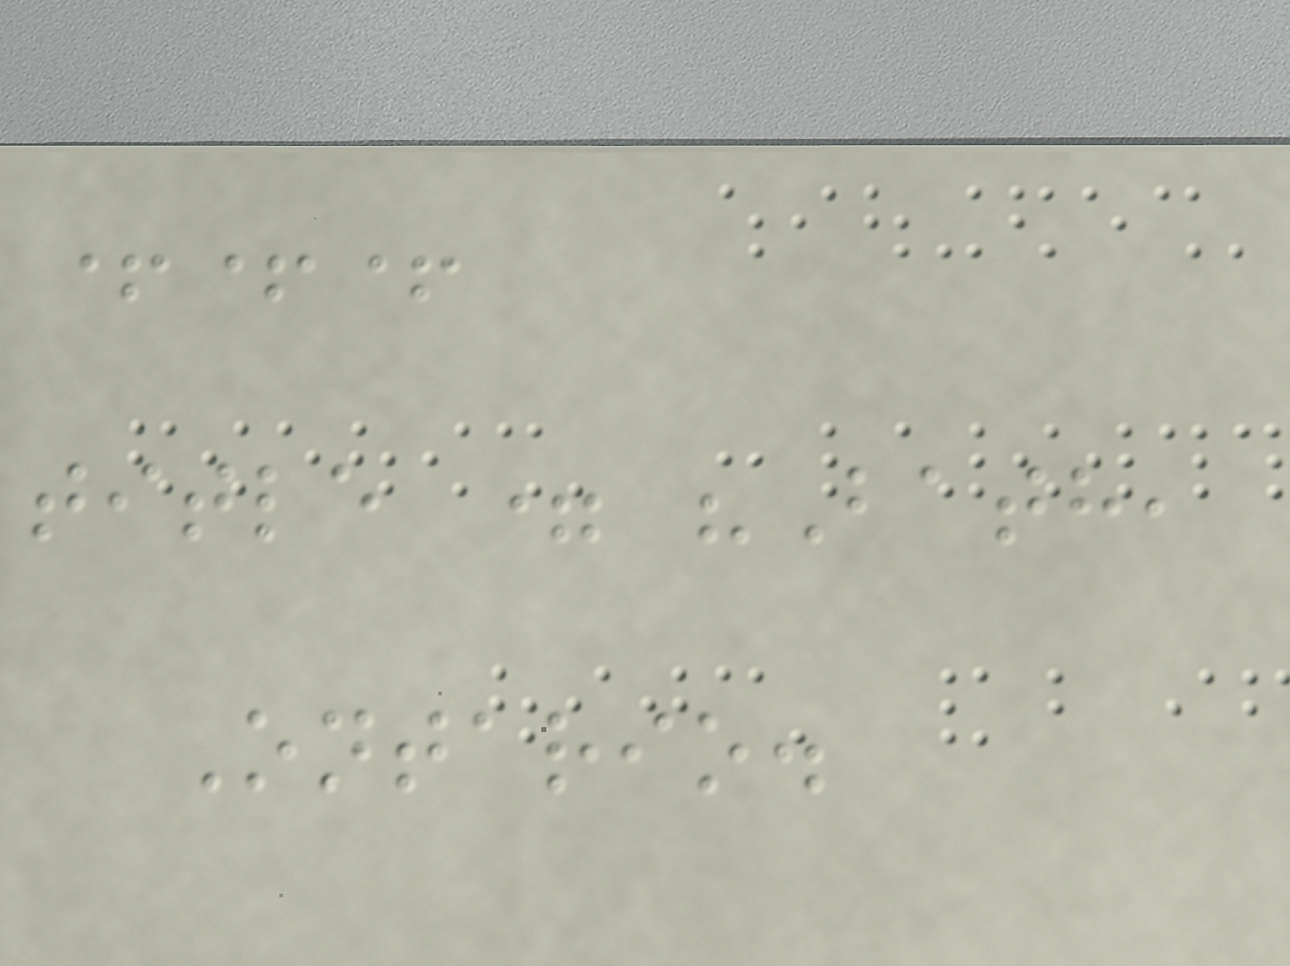+++
title = "Bath,
Ontario.
